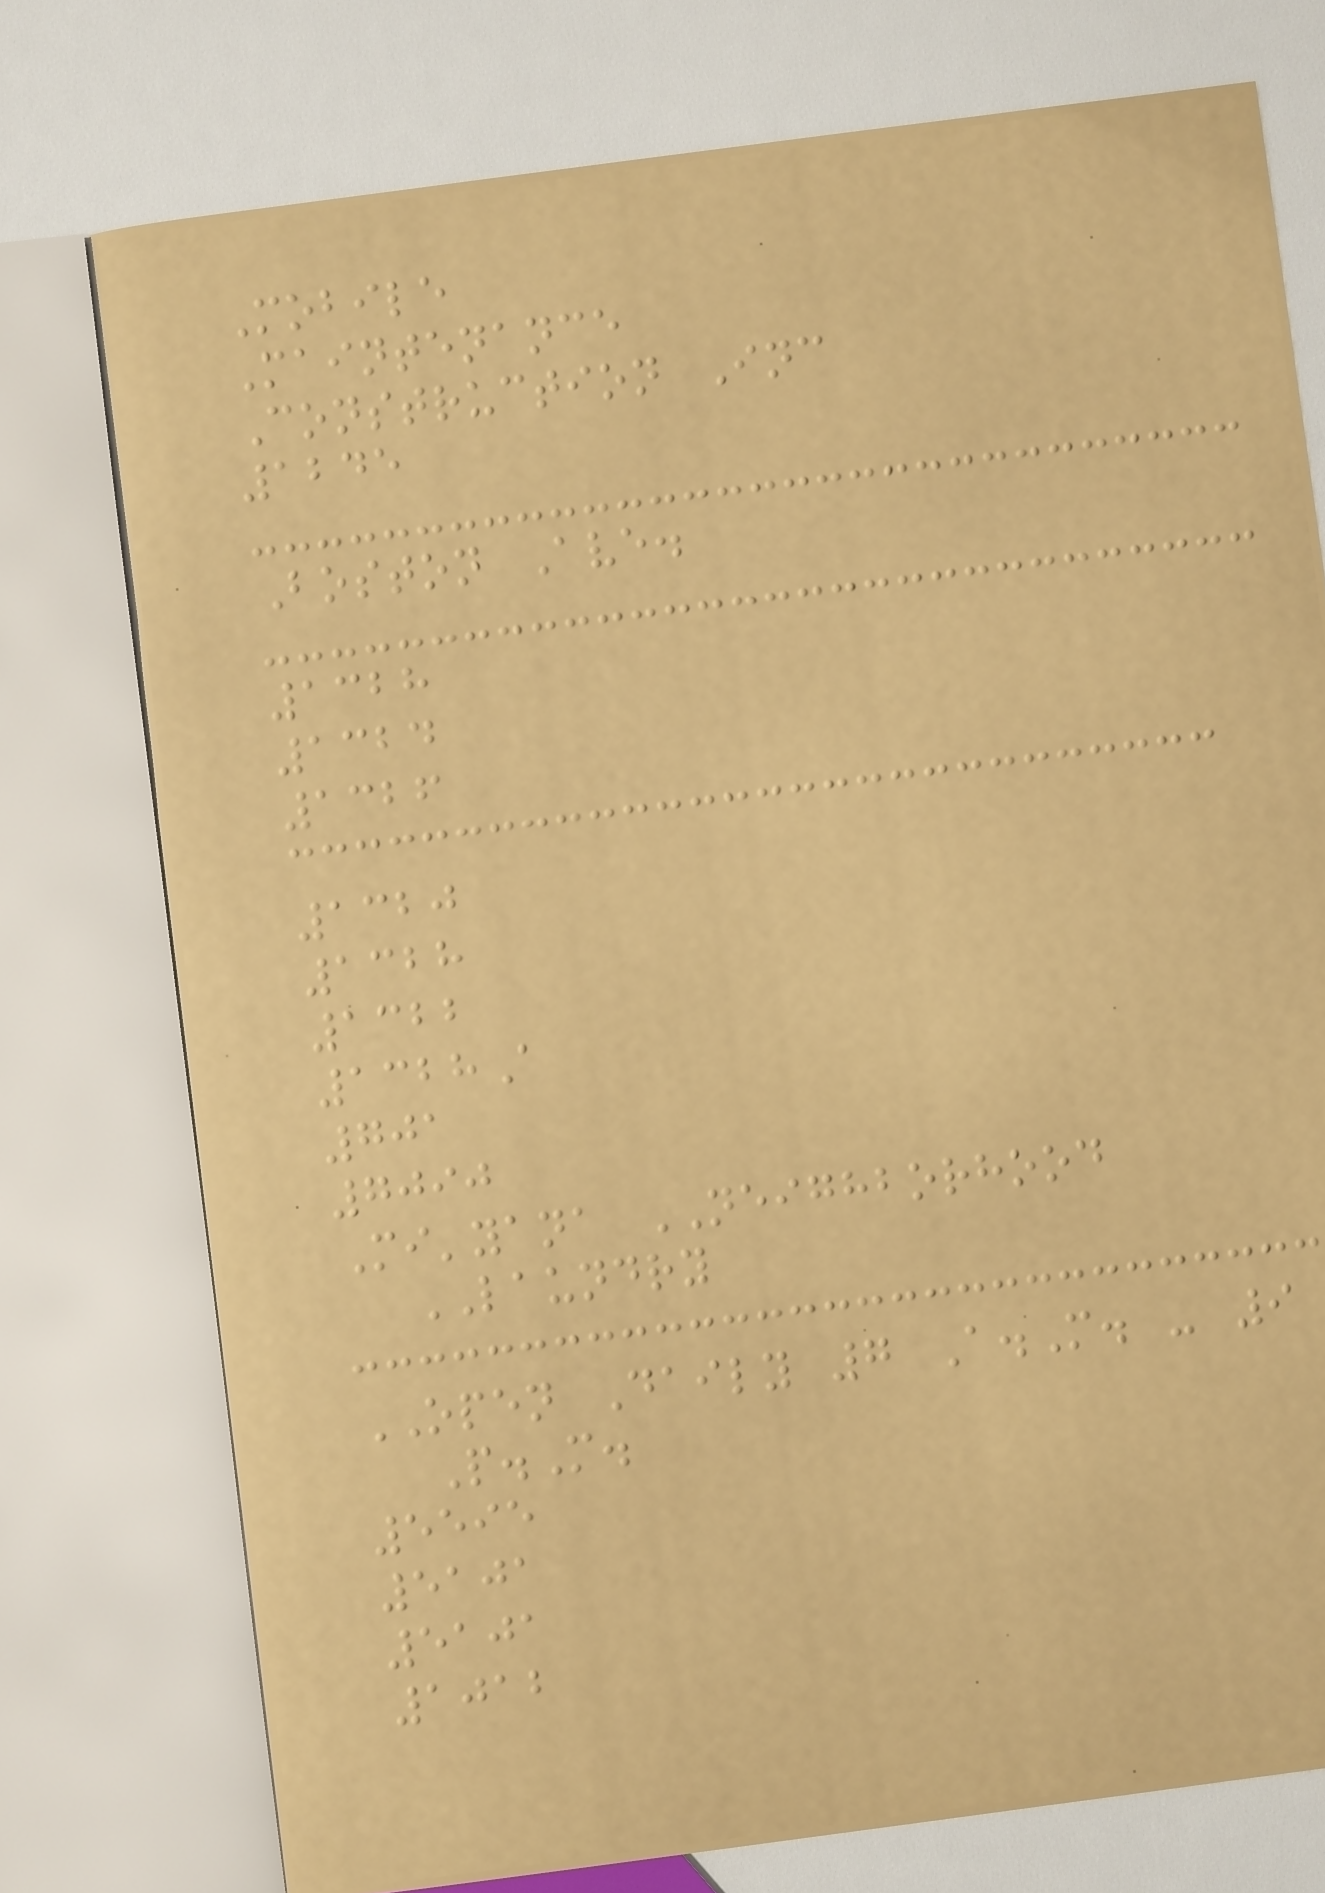Mobile
Maintenance
Construction Inc
1245
Boston Ave.
1328
1324
1326
1320
1328
1322
1328A
701
7090
Mi'yana NEIGHBORHOOD
LAUNDRY
OPEN Daily 7 A.M. - 9
P.M.
5595
5101
5101
1012
